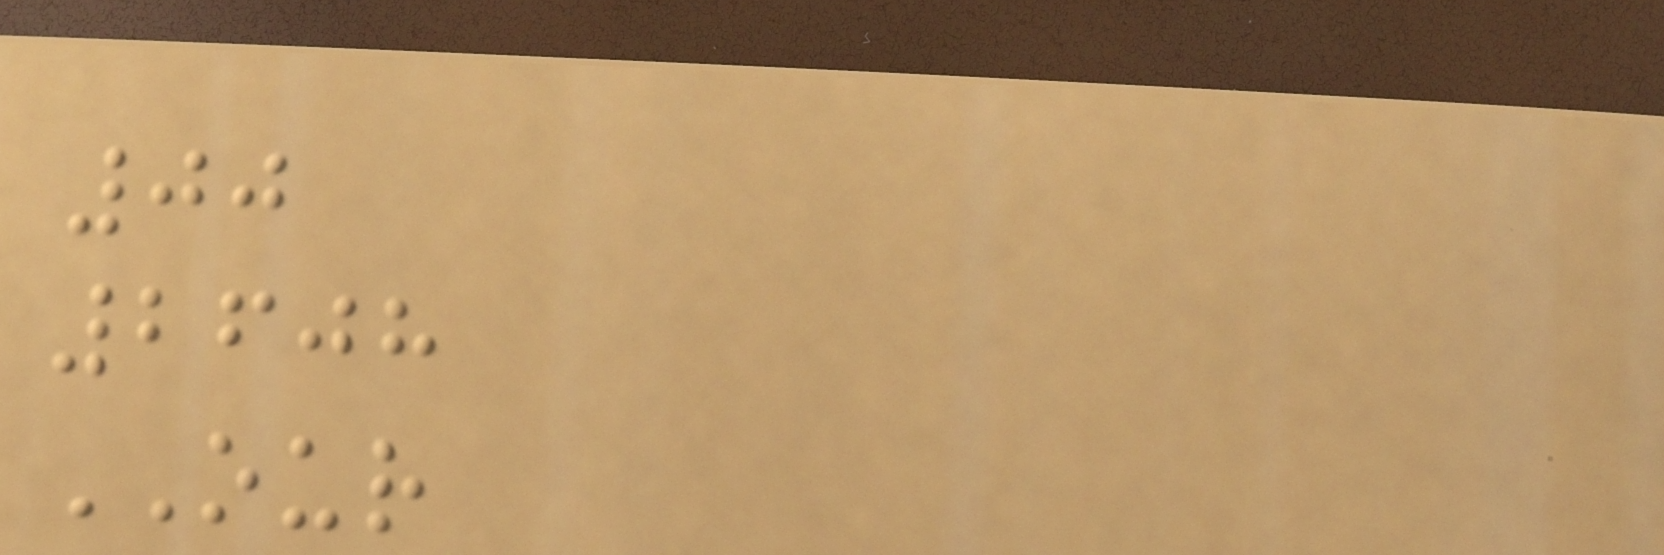00
2608
OUR
